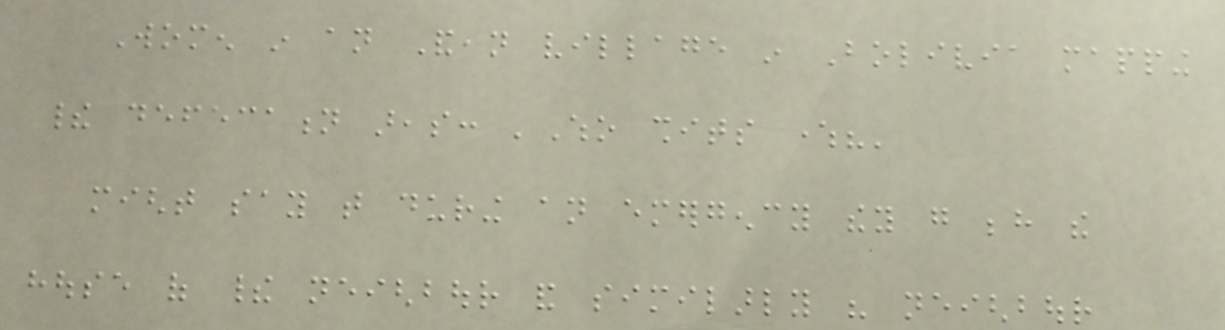Women in an Andean village in Bolivia mapping
their defecation areas: 'Who shits where?'
might say that during an emergency they go behind the
house of their neighbour and similarly his neighbour
